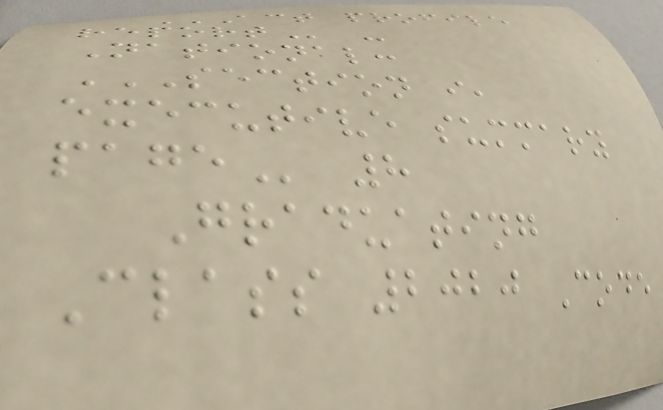ACT PROFILE
REPORT -
National:
SECTION I,
EXECUTIVE SUMMARY
PAGE 8
Graduating
Class 2020 Code
